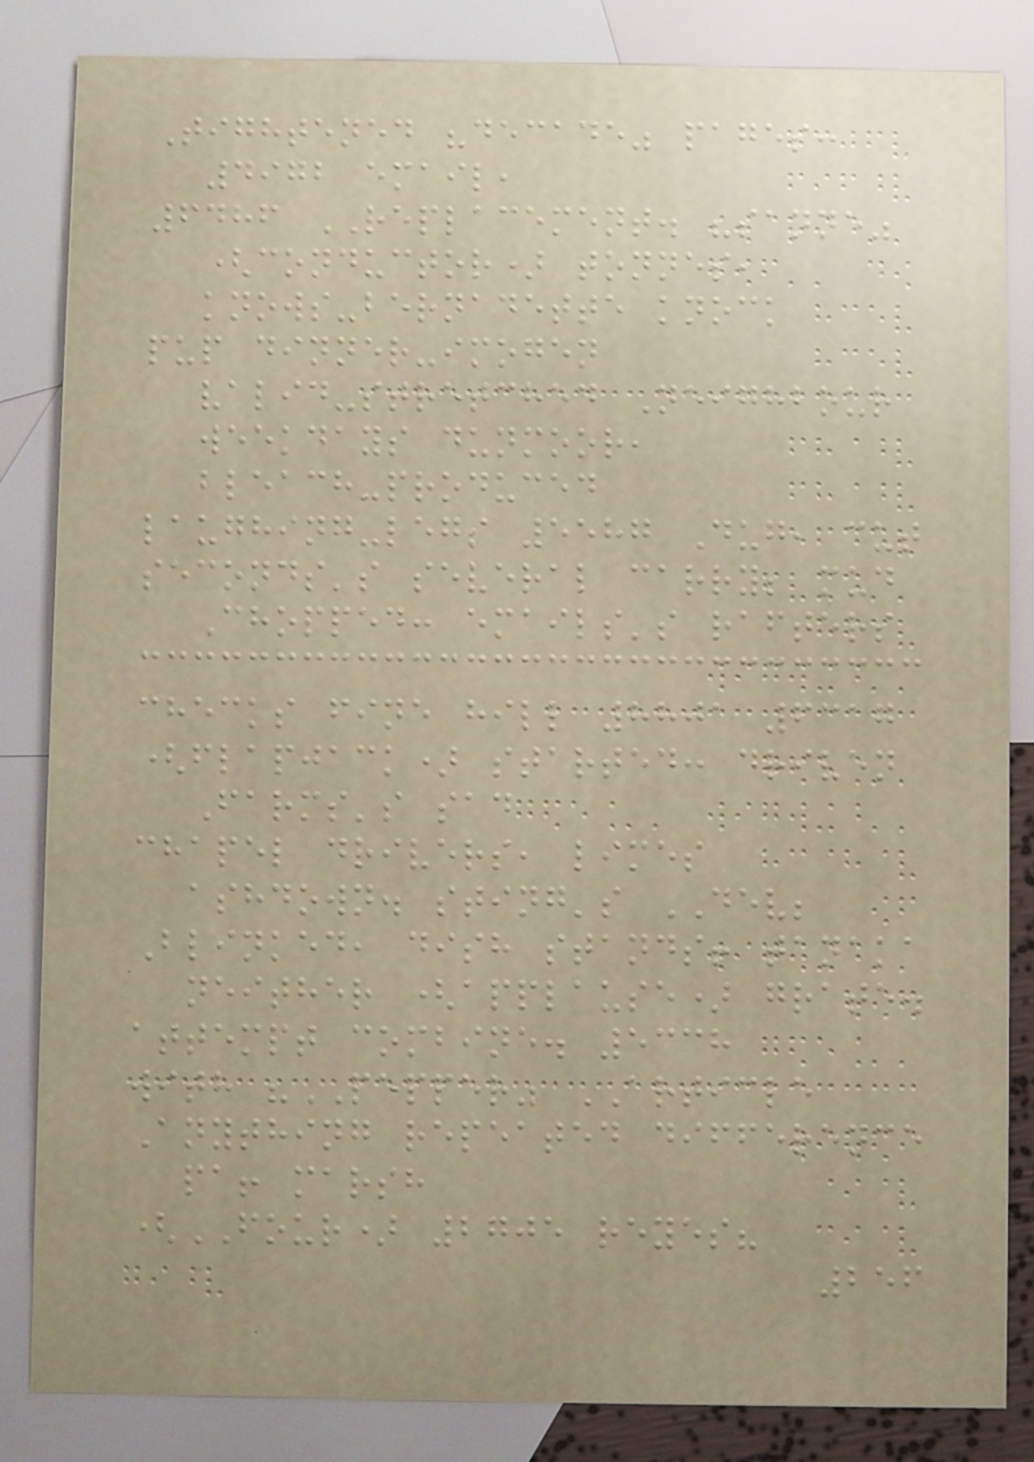Tightened "decade" pages:
4972 email,
6486 REPLACEMENT. "sanne"
(conductor) tonnes,
knows-bernadette knock
pup dinner-imogen
valid-stretched Neighbour
weekdays dunmoor,
bleach-produced
laughing-legs 5587 Dug, cut
seconds's several carry; mud
Chopped: emails's rafters
checks fine hill 8801 6317
(flapjack) started: driven
Farms's sad
chapel drivers, limes
ashdown. sting's DEV;
Blinked, dish stands! tanaka
neither (applause) grate.
attempt combine. 5338
with "PEPPER" ARTICLE
Anything repeated difference
pa! marsh
(FOUR) 2705 reyes?
256
